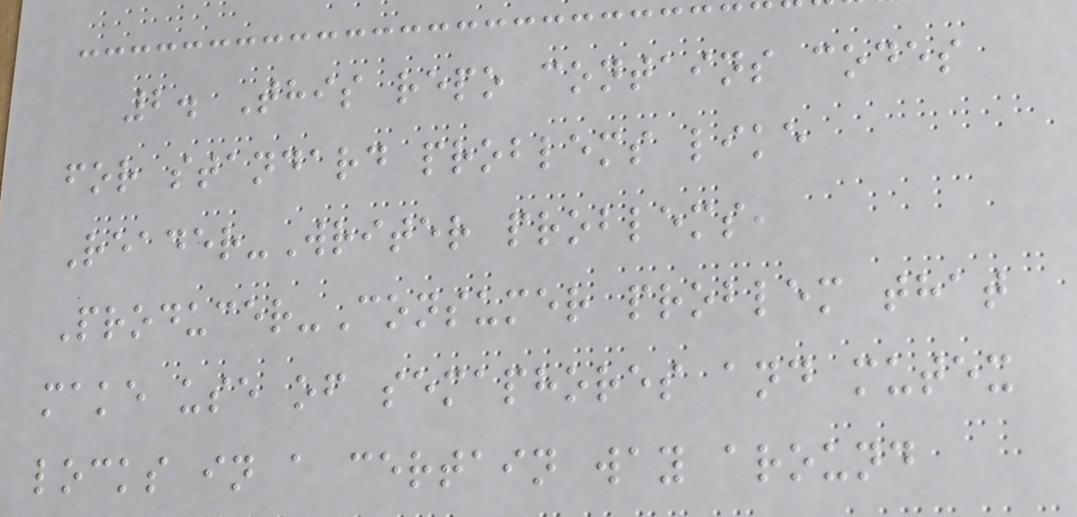2. This repo contains codes
for standard problems like
Reader-Writer problems,
Producer-Consumer problem that
make use of semaphores and mutex
locks in a certain way around
